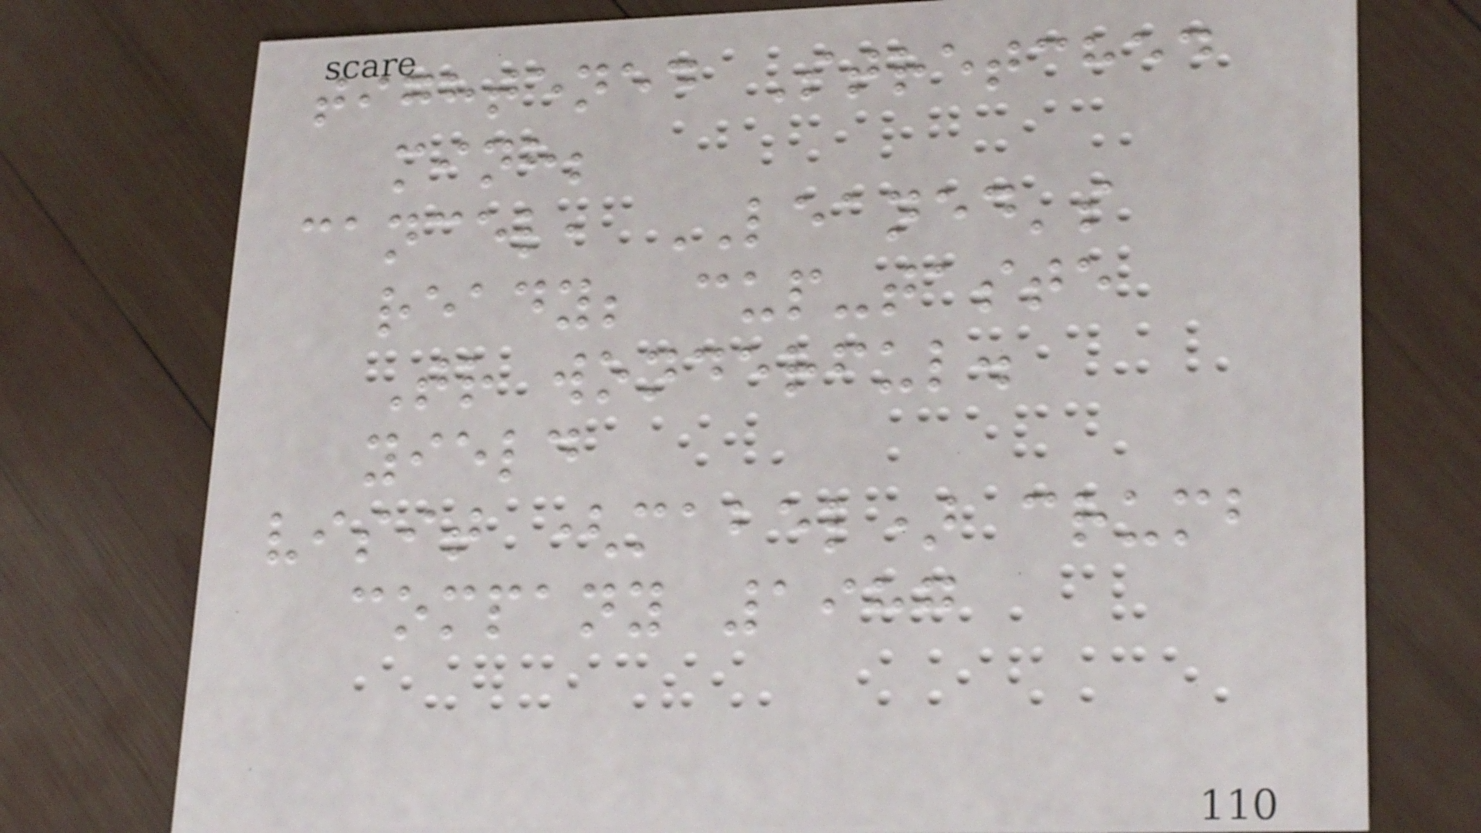tightened Stretched
minh;
cancel, LEANED's
ready; cup-taste
Tr wonderful.
yield
visit (mabel) crumb
company 1987
